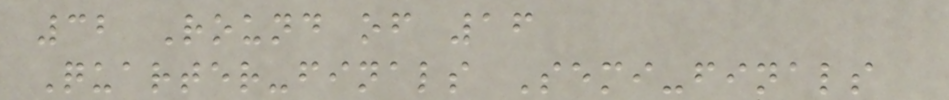32 Round of 16
Quarter-finals Semi-finals
